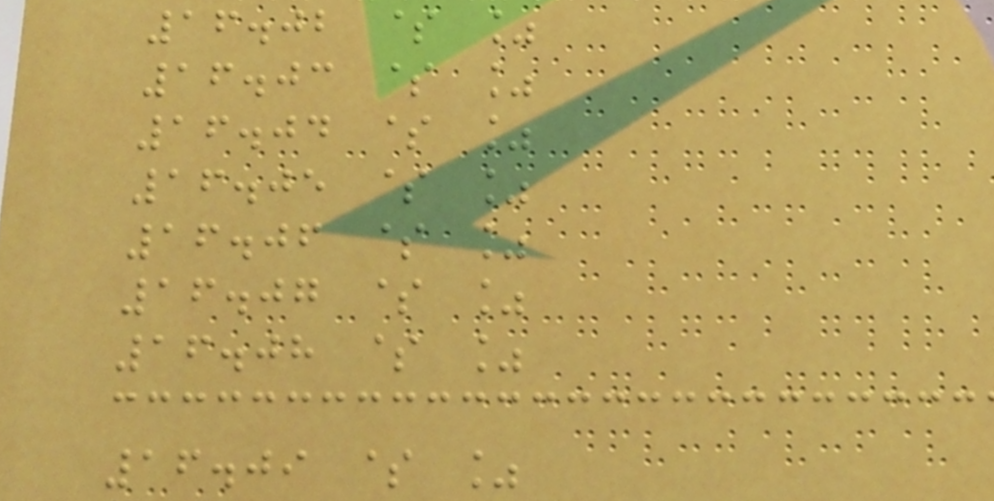16.02 $ %
16.03 $ %
16.04 $ %
16.05 $ %
16.06 $ %
16.07 $ %
16.08 $ %
16.09 $ %
